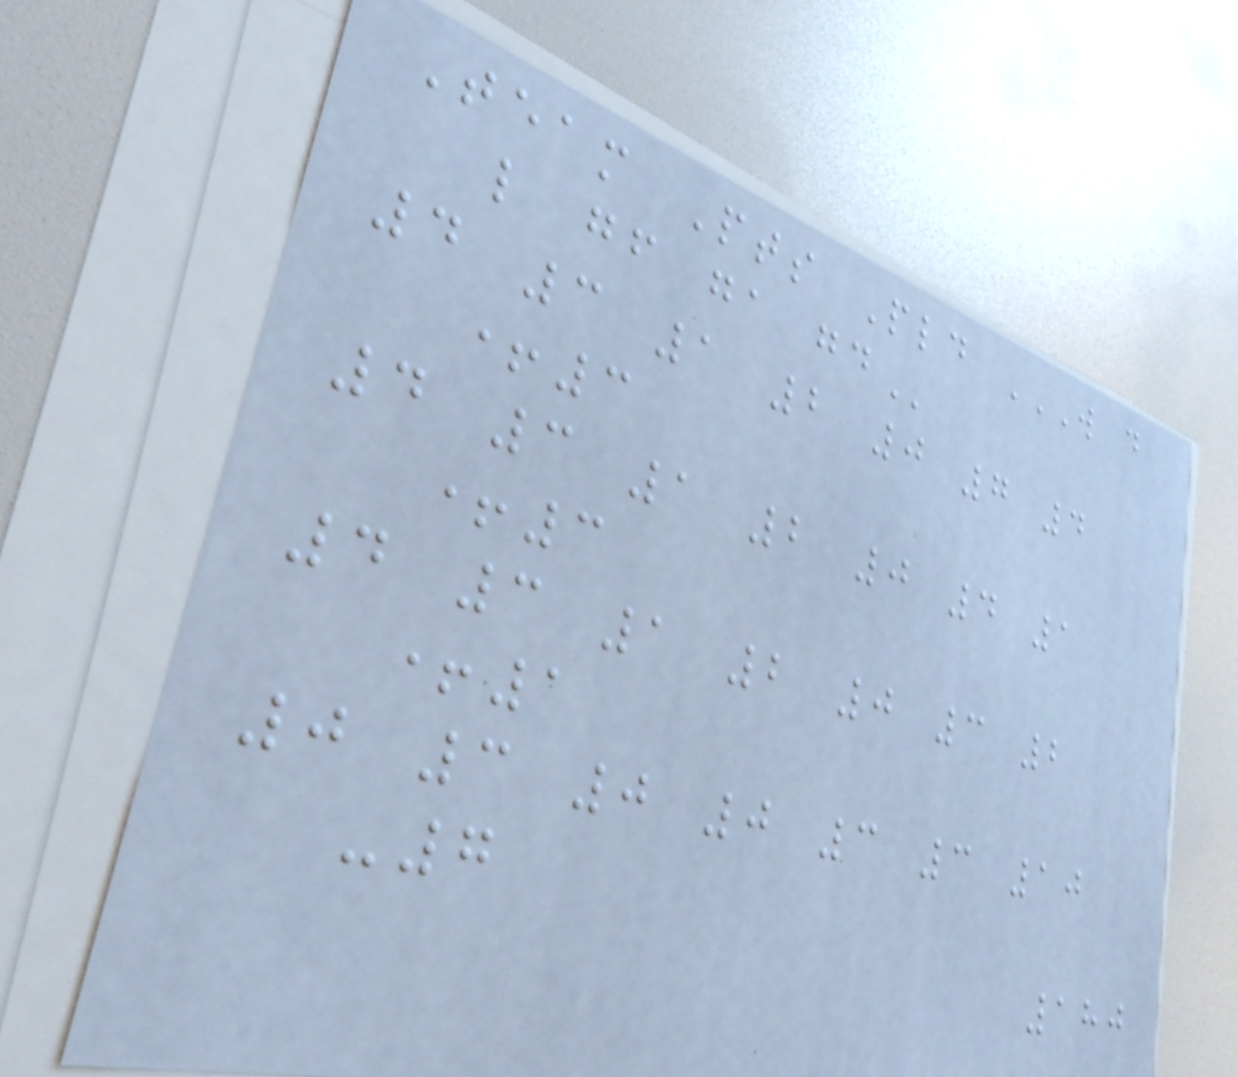Team Pts Pld W D
L GF GA GD
4 3 1 2 0 7 4
+3
4 3 1 2 0 4 1
+3
4 3 1 2 0 3 2
+1
0 3 0 0 3 3 10
-7
180
